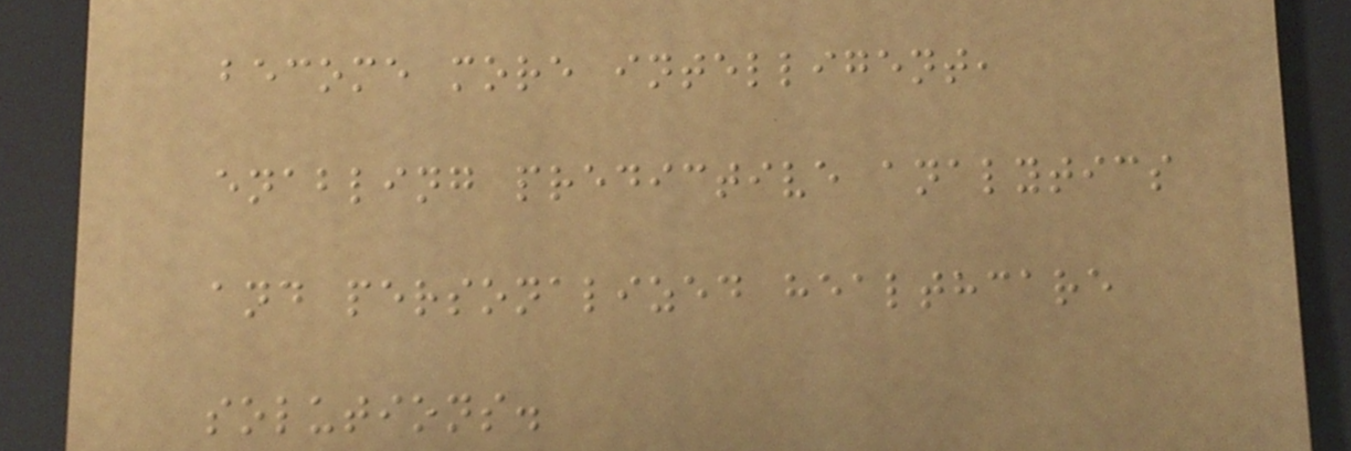become more intelligent,
enabling predictive analytics
and personalized healthcare
solutions.
